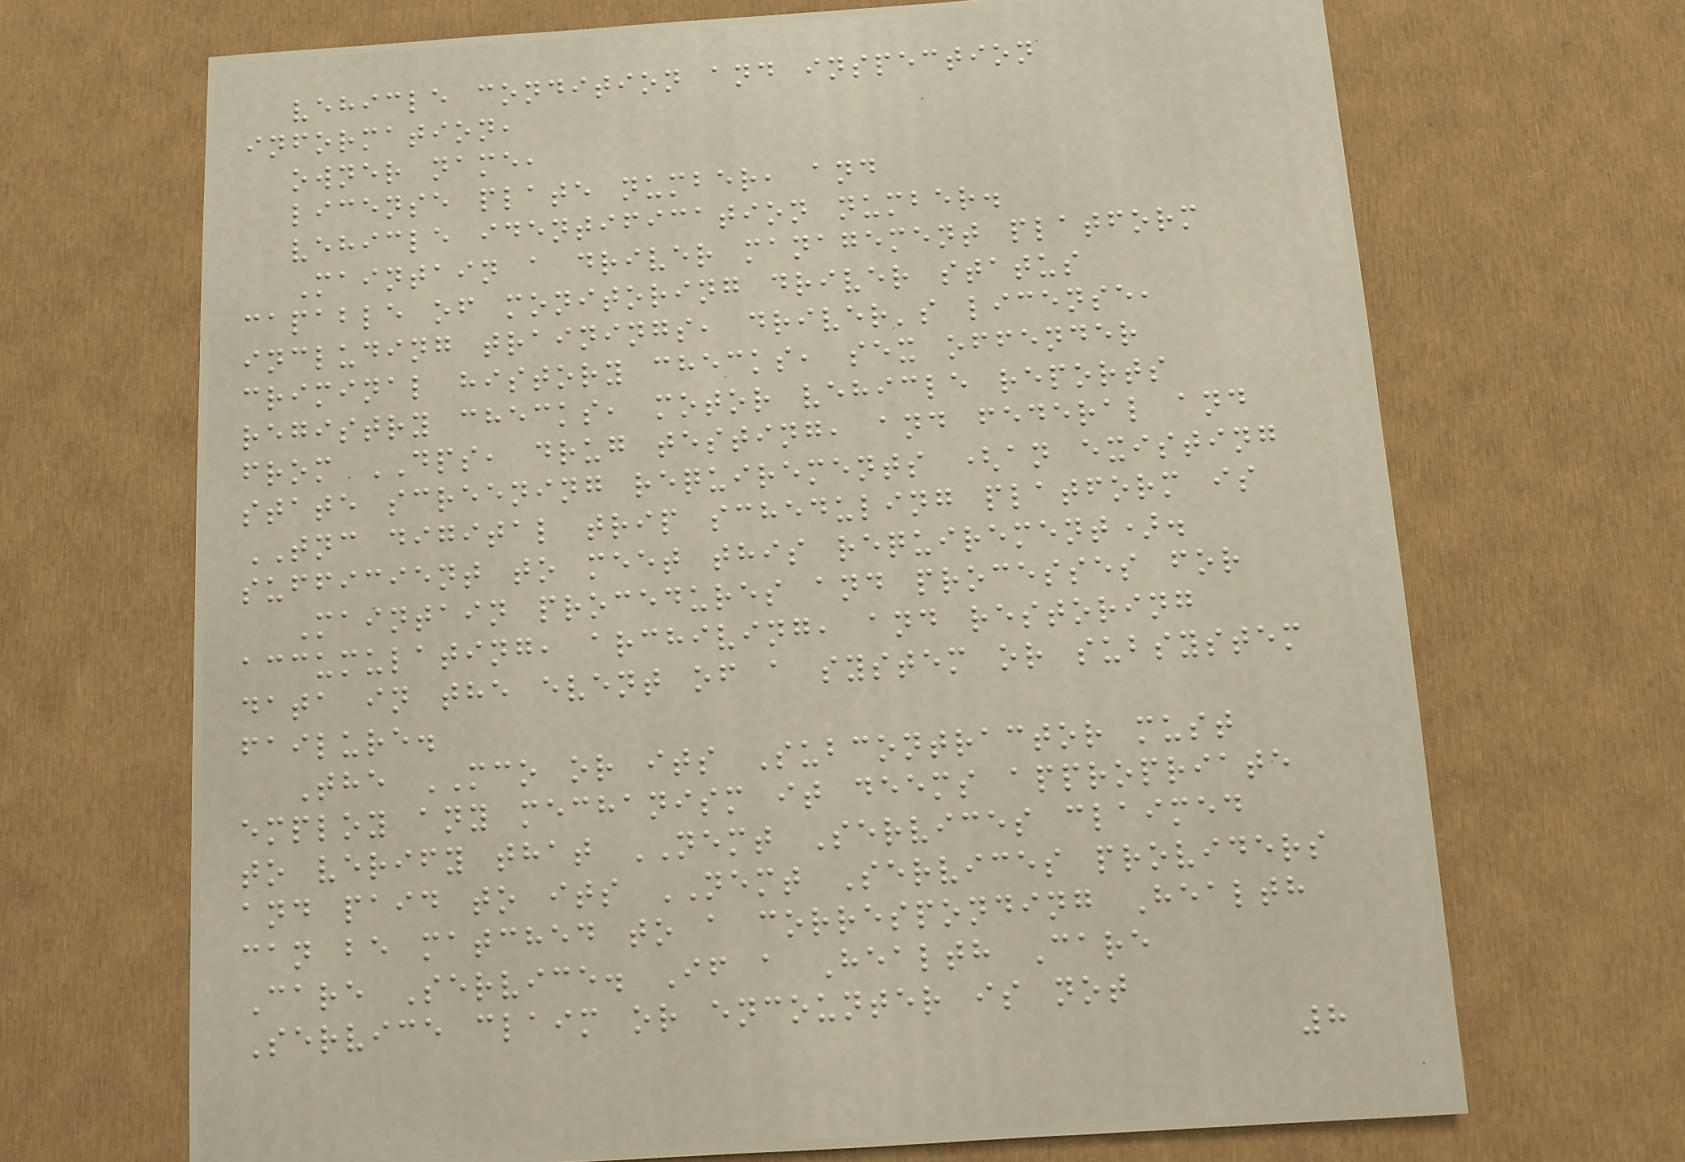vehicle condition and inspection
information,
owner name,
license plate number, and
vehicle identification number.
Maintain a driver management platform
capable of monitoring driver status
including trainings, driver's license,
criminal history checks, sex offender
registry checks, motor vehicle reports
from DPS, drug testing, and federal and
state screening requirements (an existing
TNC digital trip scheduling platform is
sufficient to meet this requirement).
Maintain procedures and processes for
accumulating, archiving, and restoring
data in the event of a system or subsystem
failure.
The MCO or its Subcontractor must
employ any mechanism it deems appropriate
to verify that NEMT Services claimed
and paid to its NEMT Services providers
can be matched to a corresponding Health
Care Service. If a Health Care
Service claim or encounter is not
8
